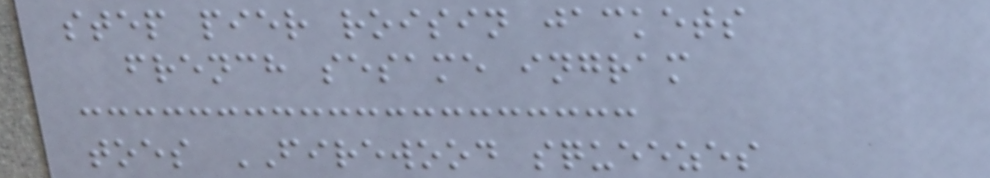step pier roisin jackets
french sesame ingram
toes FIREWOOD squeezes
